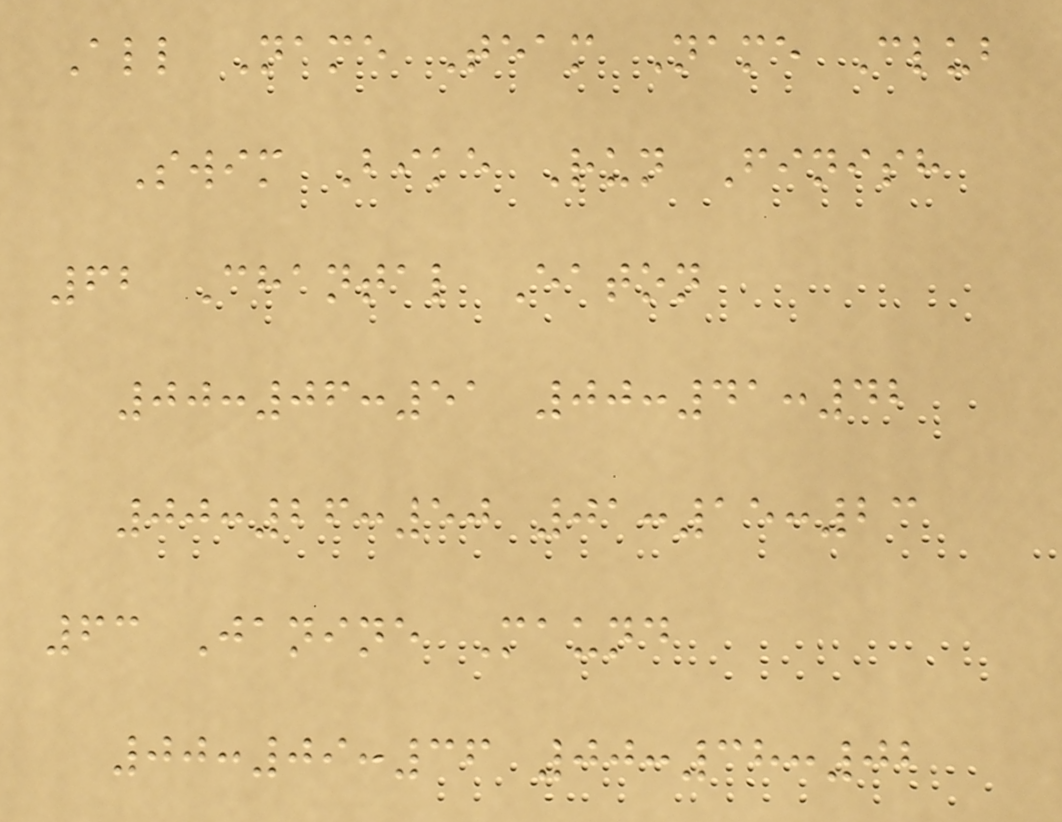All Name Team Name Club
Swim Bike Run Finish
62 Chantal Eaton
00:06:51 00:41:42
00:26:50 01:15:23
63 Janine Maund
00:09:36 00:38:02
